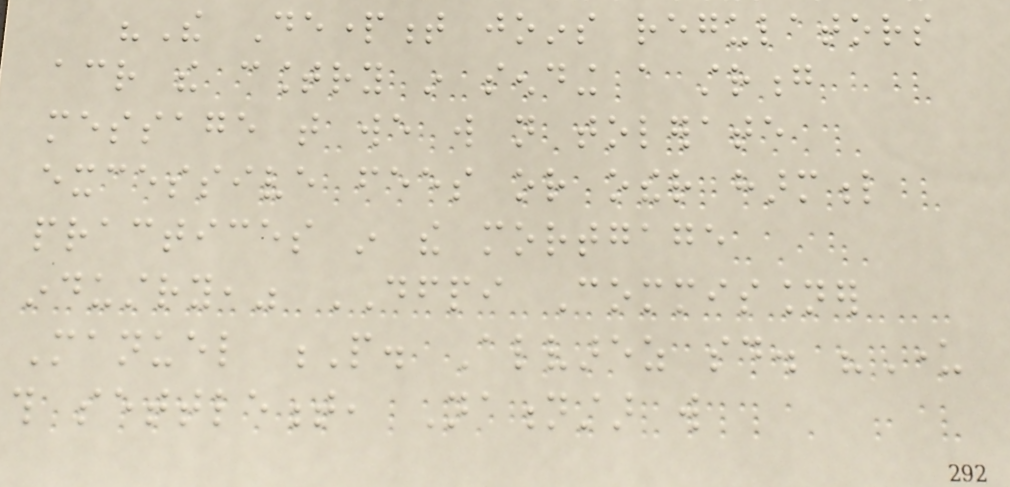"The Department joins regulators
across the country in sending a strong
message that we will not tolerate
excessive fees or other harmful
practices in the mortgage
industry," DFPI Commissioner
Manuel P. Alvarez said. "Under
this settlement, Nationstar will
